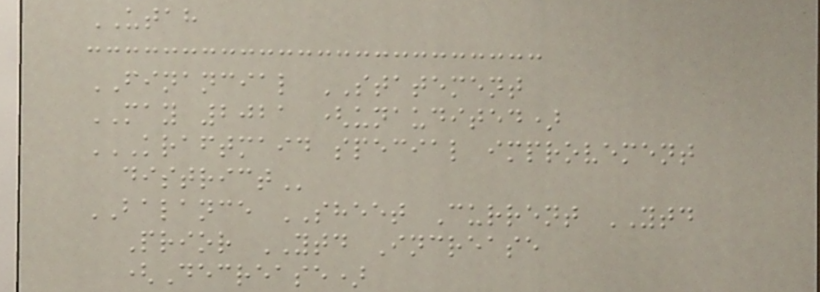UTAH
FINANCIAL STATEMENT
MAY 2021 (unaudited)
KRAFTMAID SPECIAL IMPROVEMENT
DISTRICT
BALANCE SHEET Current YTD
Prior YTD Increase
(Decrease)
